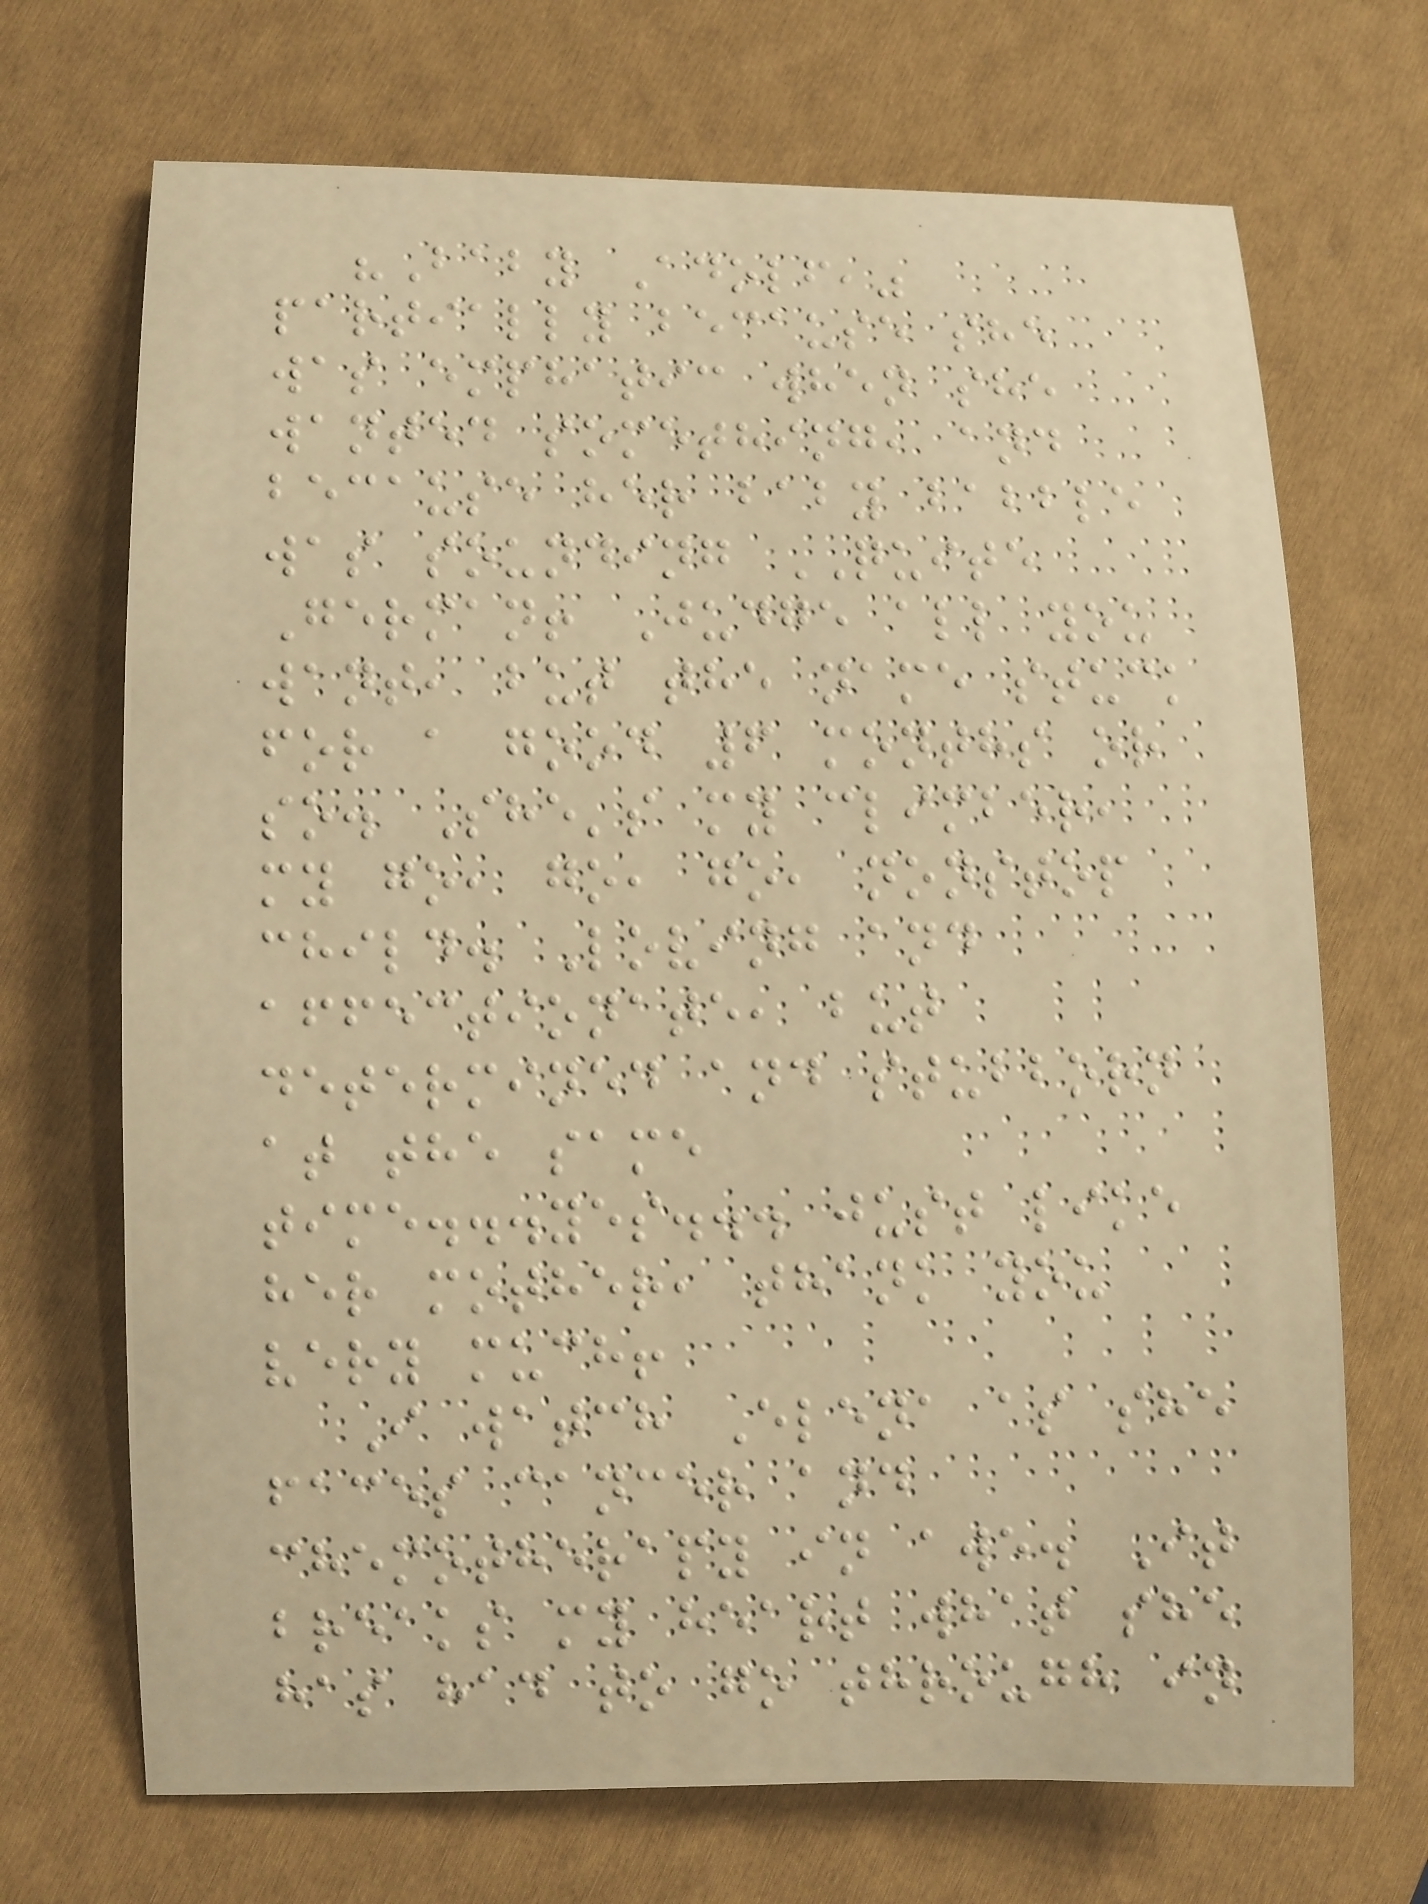"Baby Adolf,"
partially because she
was emphatic when she
wanted something, and
because her baby babble
was sounding QUITE
German! Judge all you
want, but the name stuck
for a good 6 months or
so. She's my climber,
my go, go, go, nonstop
child. Loving and
affectionate, but
determined and stubborn
at the same
time...yes... just like
her mother, thank you
very much!
I watch Elena as she
faces cancer and
chemotherapy in awe. It
breaks my heart what she
has had to go through in
